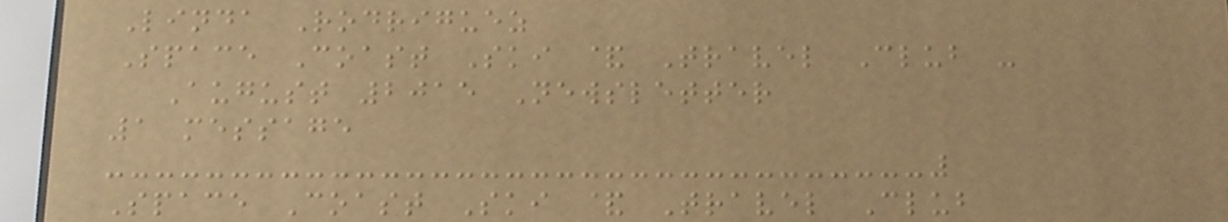Linda Rodriguez
Space Coast Ski & Travel Club -
August 2015 Newsletter
1 message
Space Coast Ski & Travel Club
